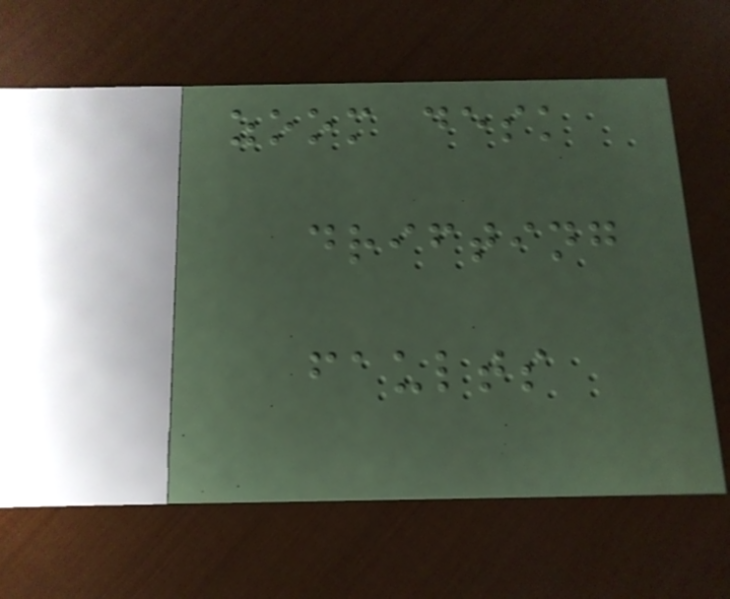zoom desk
drifting
faults
